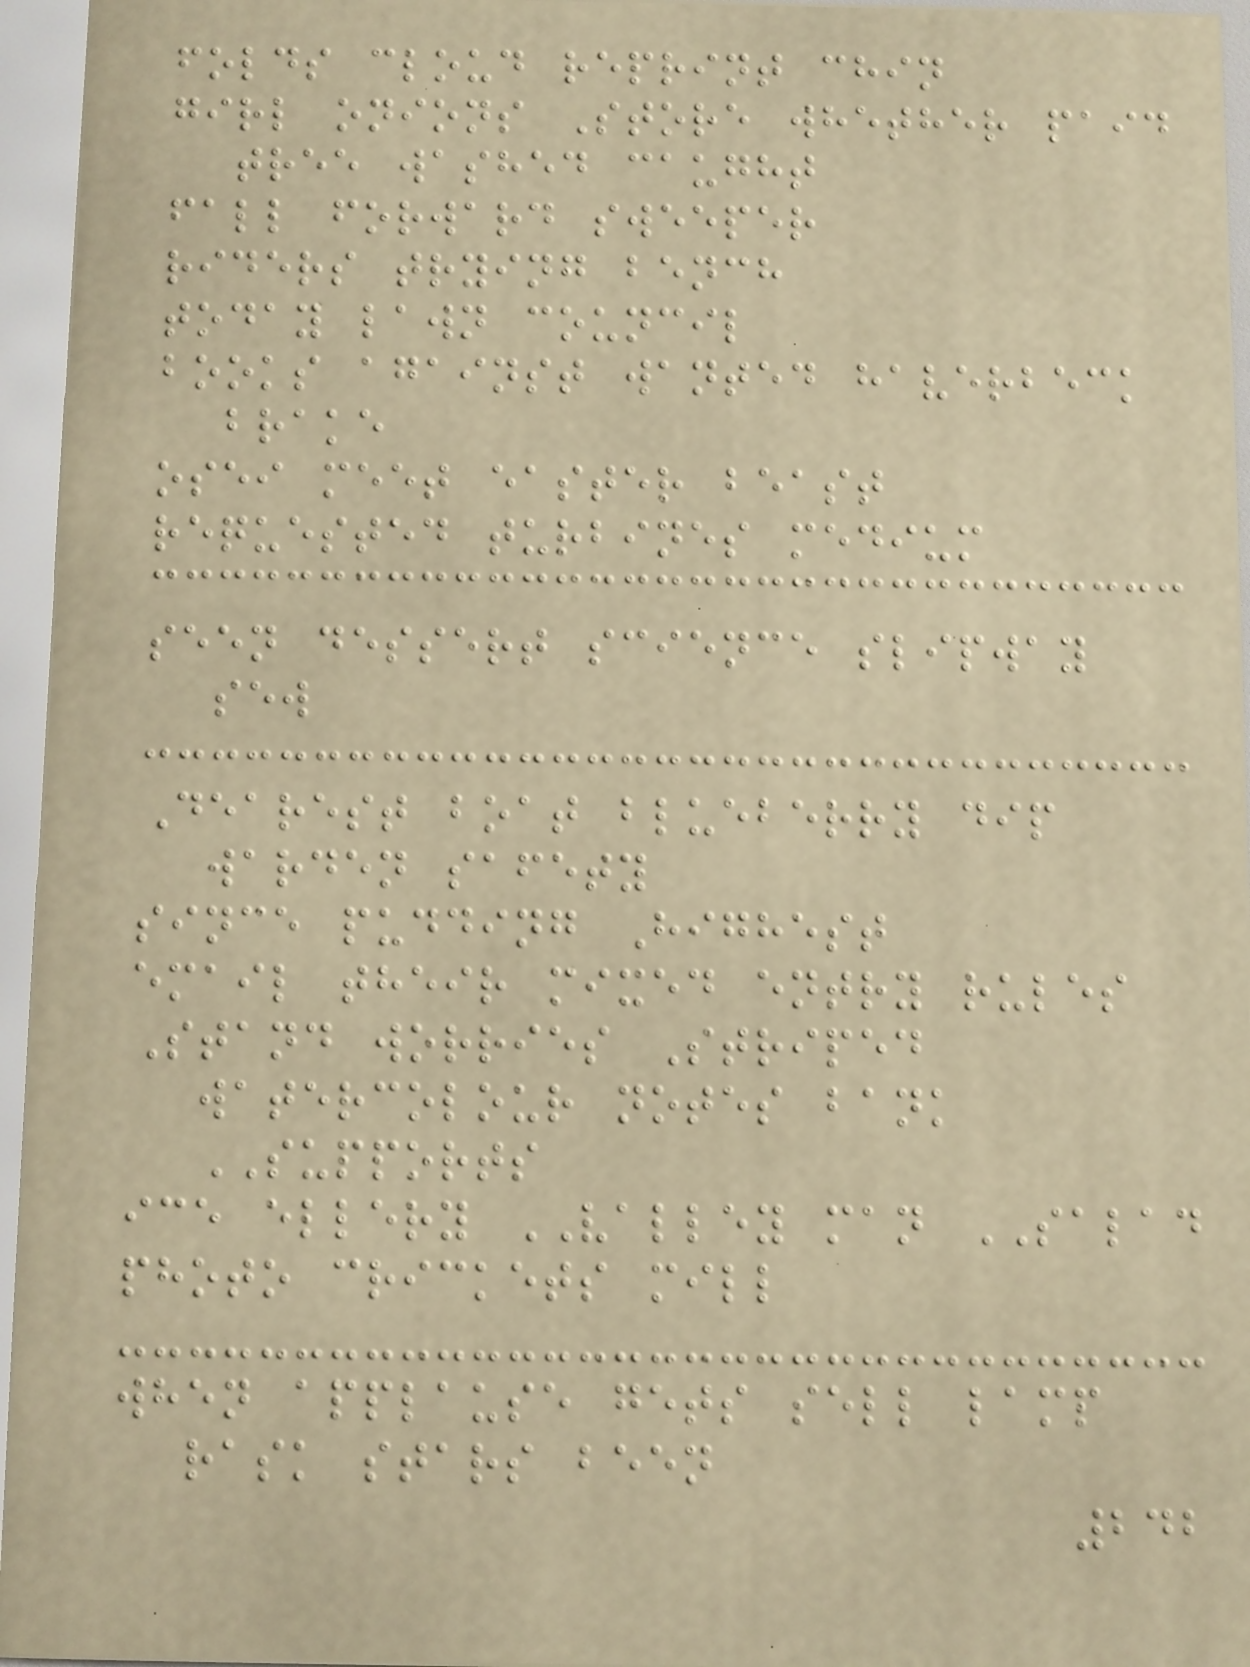folds cloud reprint chin
girl onions Store whether paid
tree washed caught
fall forward sweeper
riders trying bench
today lawn council
books against wanted haverbeck
brake
osei meet easter beast
requested turbines medium
seen dessert science slipway
sew
Dearest boat blueberry dip
warden safety
since pudding Highest
email their mixed entry rules
Stand worries Striped
watercolour notes bank
SUPPORTS
ice ellery VALLEY man SALAD
photo crickets mill
when applause gets sell lamp
rask stars been
242
